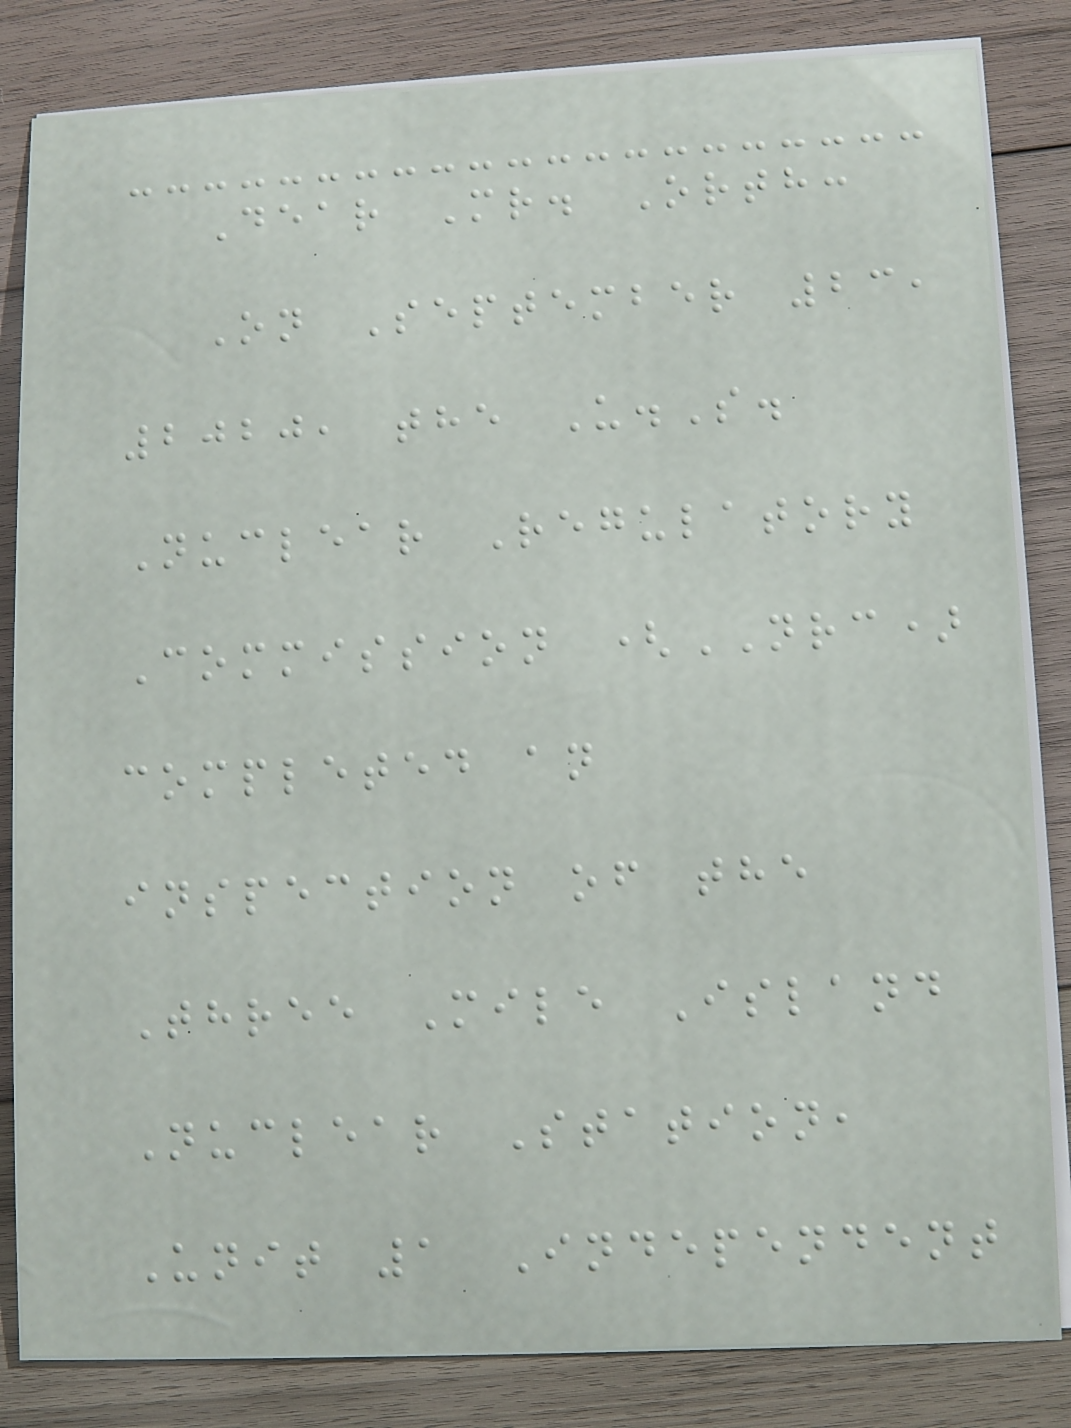Dear Mr. Orth:
On September 23,
2020, the U.S.
Nuclear Regulatory
Commission (NRC)
completed an
inspection of the
Three Mile Island
Nuclear Station,
Unit 1 Independent
